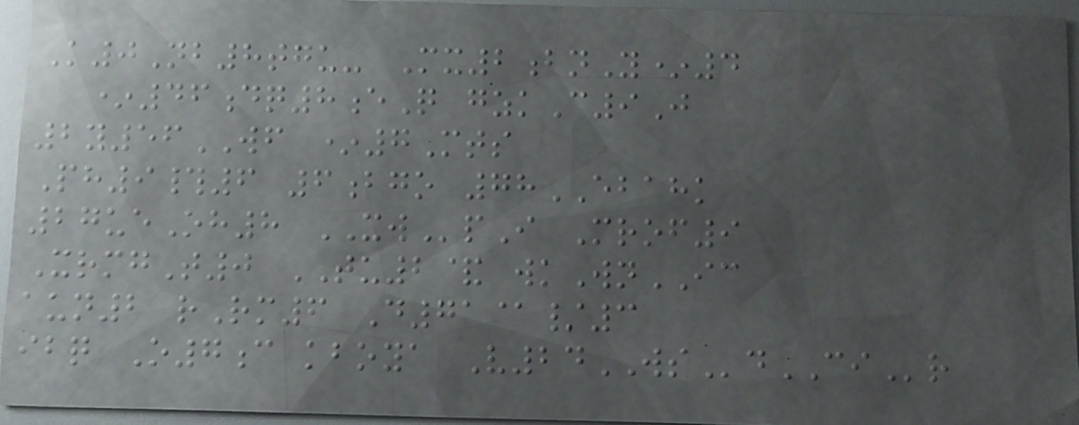K0Nb8tgu- Mx2bnY*4
*46dq8eQ gzkC9J
2y56WF *7Mts
Ph9#6 6bgo 78EBAHK
27ueOh8 XWpI Mrof9
XrmgT0 TU2& wkWnIC
aun2 rRm6 D71@/3
ibq O7c kboya V24WSdCIr
